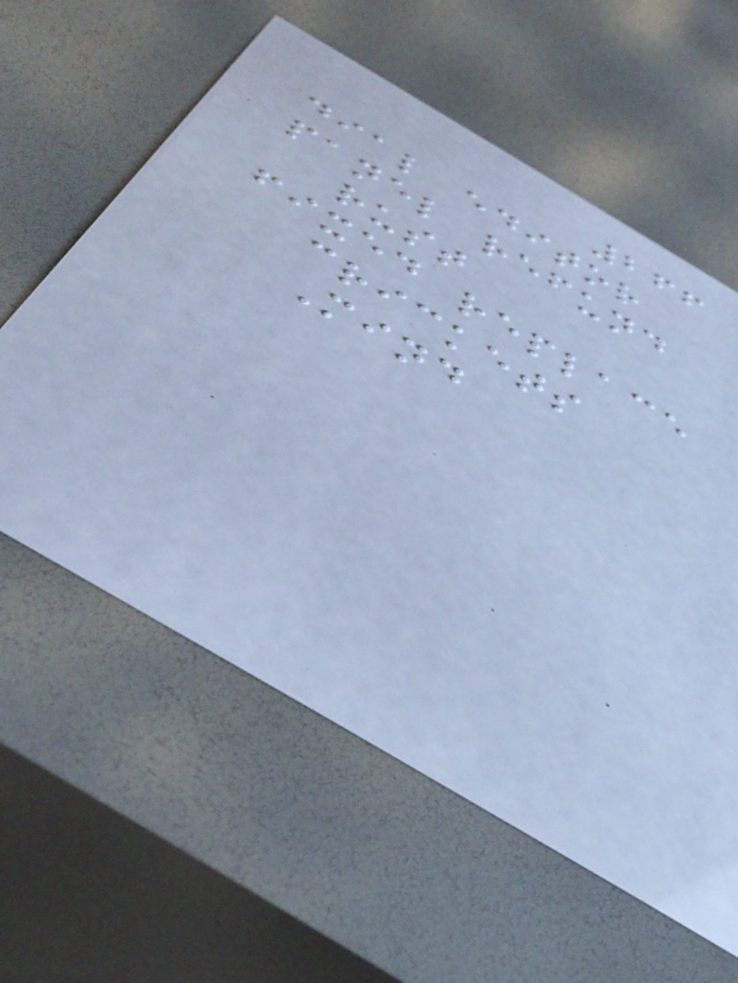266
dial editor
panel refund
rust
fixed replace
crickets
Mind
